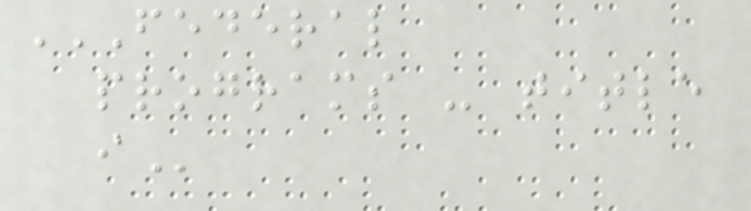FEDERAL
PROGRAMS - TITLE
I
